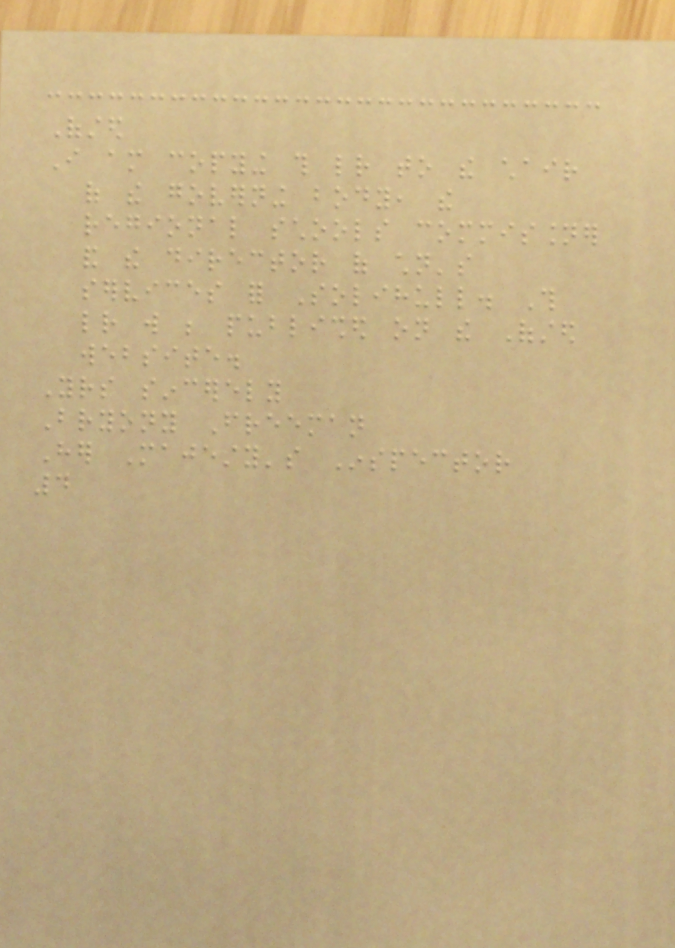Ofsted
I am copying this letter to the chair
of the governing body, the
regional schools commissioner
and the director of children's
services for Solihull. This
letter will be published on the Ofsted
website.
Yours sincerely
Bryony Freeman
Her Majesty's Inspector
4
